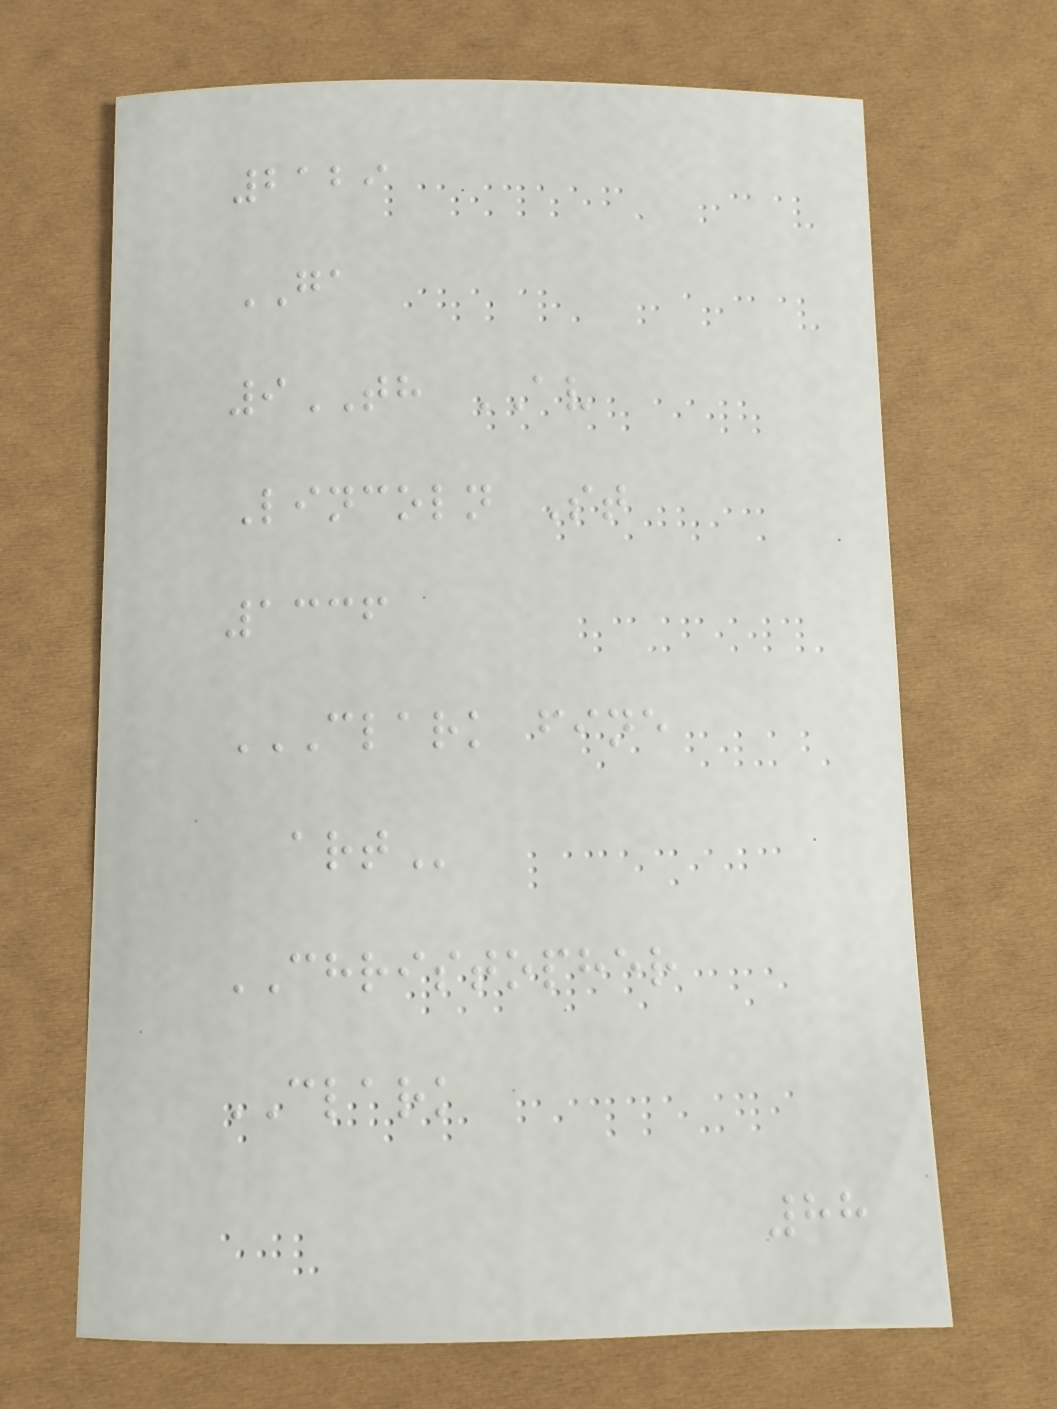2129
GA
9TH AV
Lincoln St
1336
CLARK FINE
ART
CHRISTOPHER
CLARK
88
